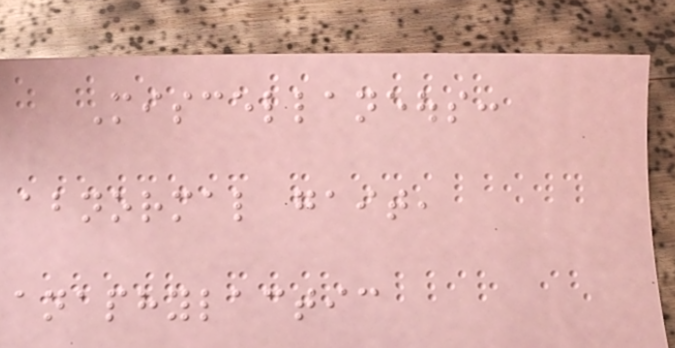Miscellaneous:
abnormal gait,
anaphylactic
